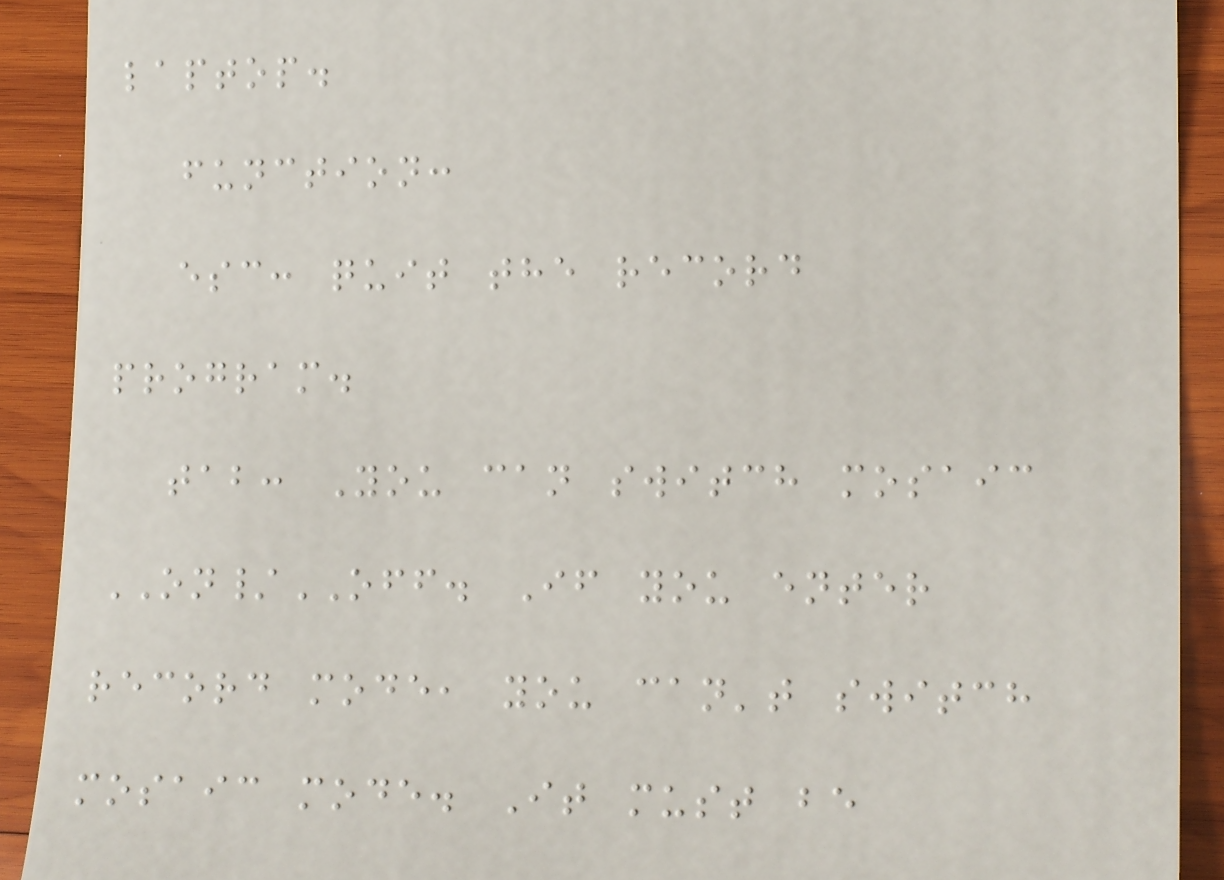laptop.
function:
esc: quit the record
program.
tab: You can switch mosaic
ON/OFF. If you enter
record mode, you can't switch
mosaic mode. It must be
